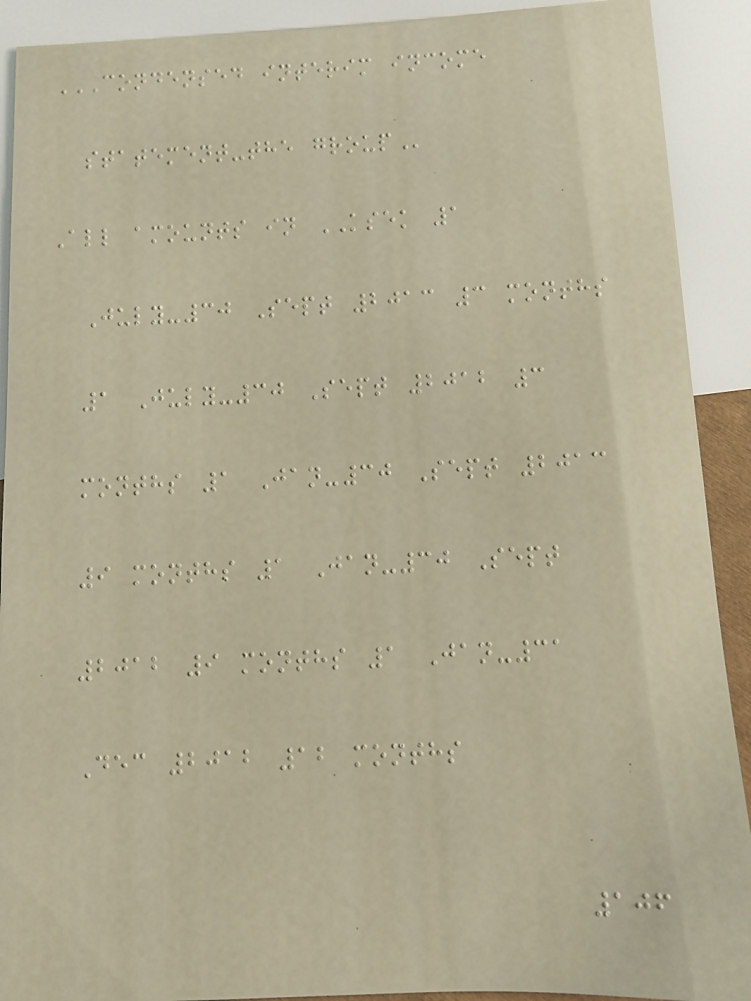CONDENSED INTERIM INCOME
STATEMENT-THE GROUP
All amounts in KSEK 1
July-30 Sept 2013 3 months
1 July-30 Sept 2012 3
months 1 Jan-30 Sept 2013
9 months 1 Jan-30 Sept
2012 9 months 1 Jan-31
Dec 2012 12 months
106
